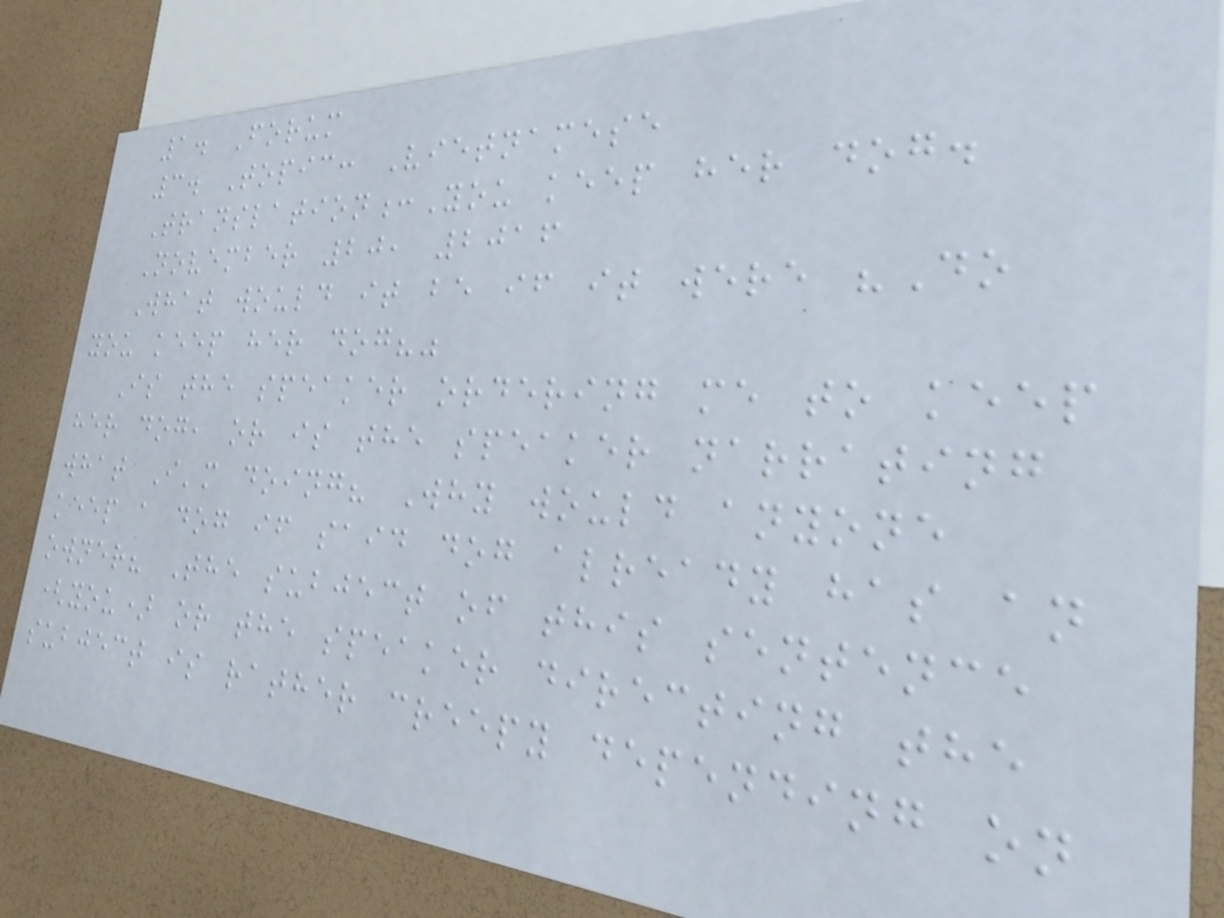1. Forum
3. Topic: Vietnamese
Translation:You keep her dog.
November 20, 2016
What would it be if it were "Do
you keep her dog?"
Is the speaker ordering me to keep
her dog, or is the speaker narrating
what I'm doing? Why would anyone
keep a dog if said dog already has an
owner? The subject of this sentence
(you) or the speaker directing the
subject is rather creepy depending on
